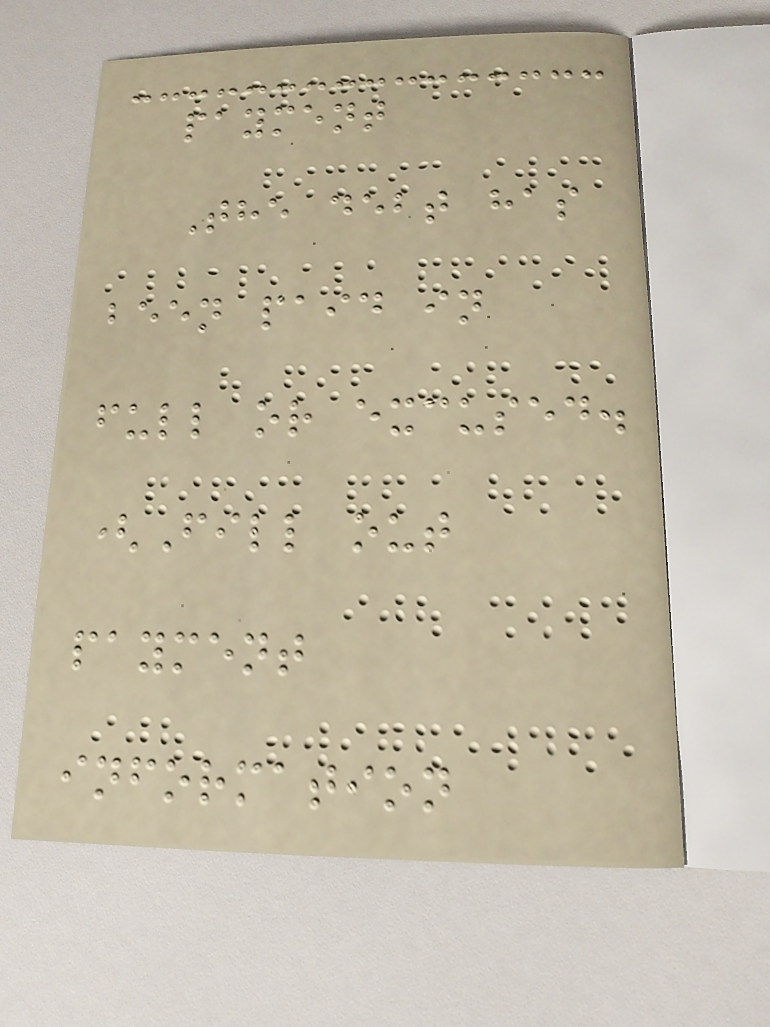payment
The debt has
been paid in
full or excused.
(Fill out
payment
information
